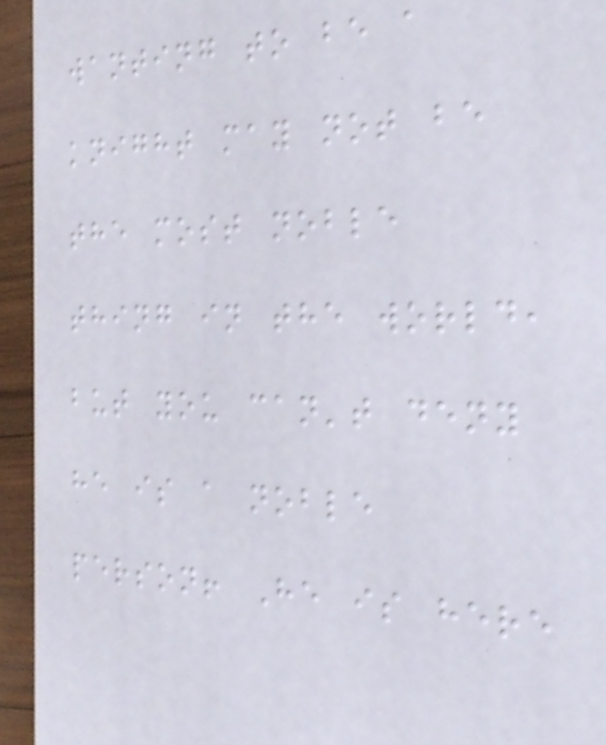wanting to be a
knight may not be
the most noble
thing in the world,
but you can't deny
he is a noble
person! He is here
